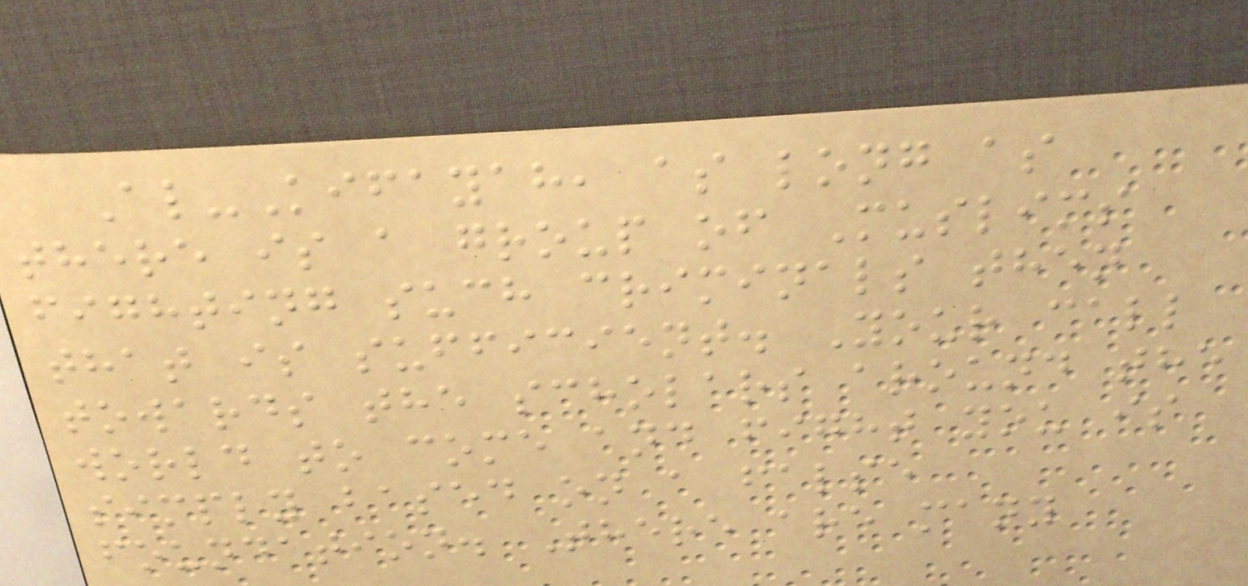Al-Kifayah, as long as
there is a group of Muslims
fighting such criminals then
that is sufficient. Your call
towards the scholars around the
world to come and fight you is
simply based on a false
foundation. There are many
